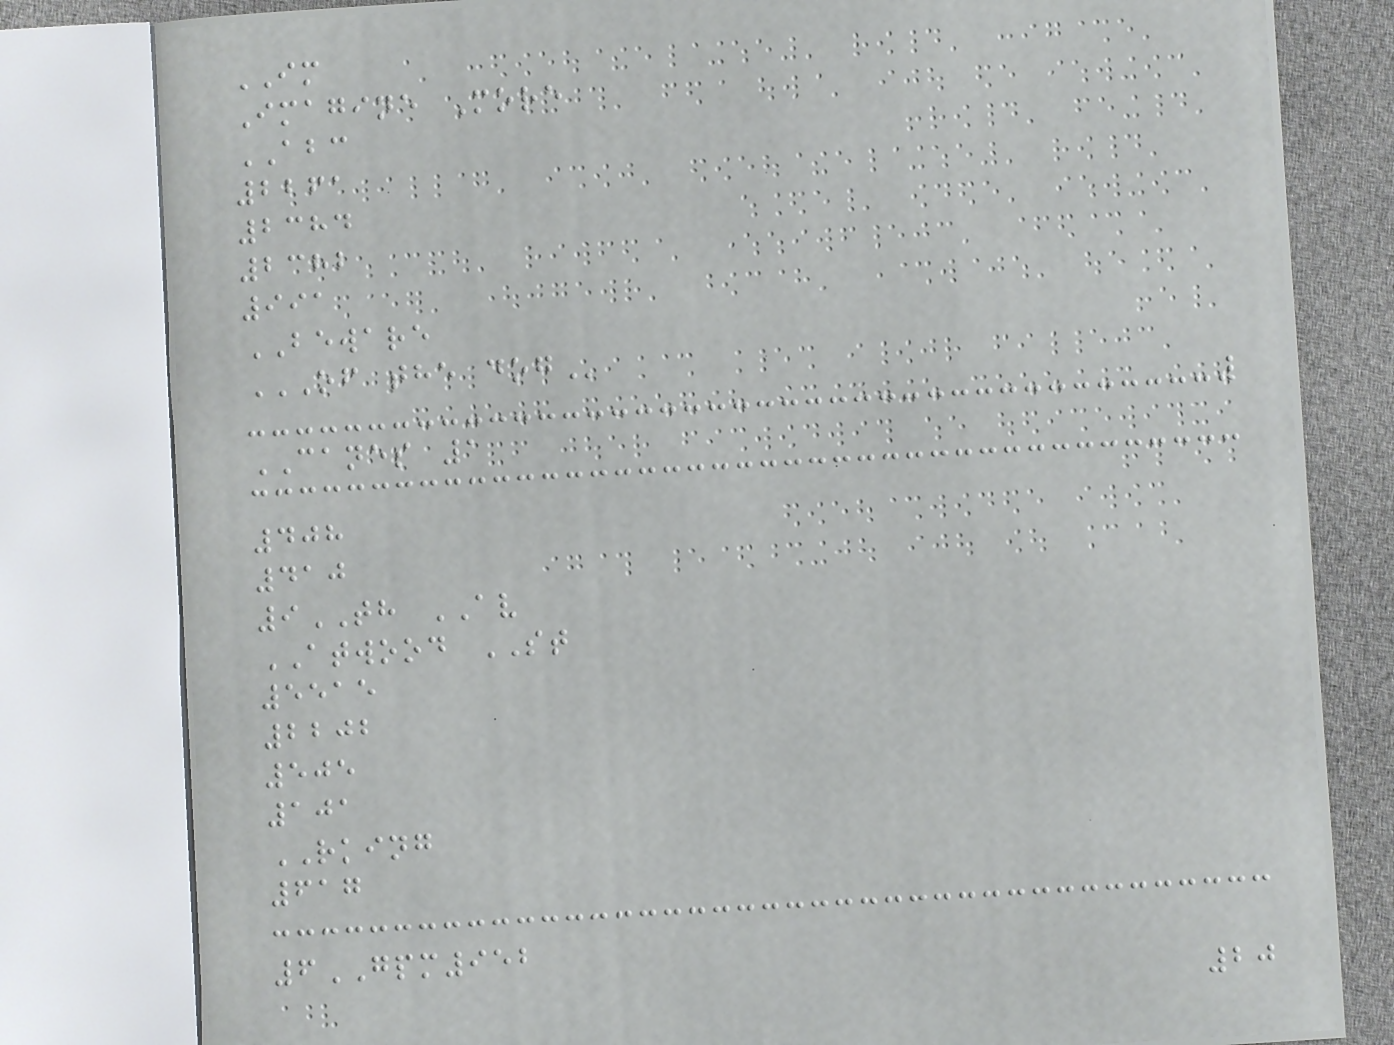IM
Imagine More
ABC
2261
2384
2382
991
BEWARE
OF THE DOG
CANES 1
408
410
9TH AV
ATWOOD ST
5515
2202
505
101
RKING
617
6GPM952
20
